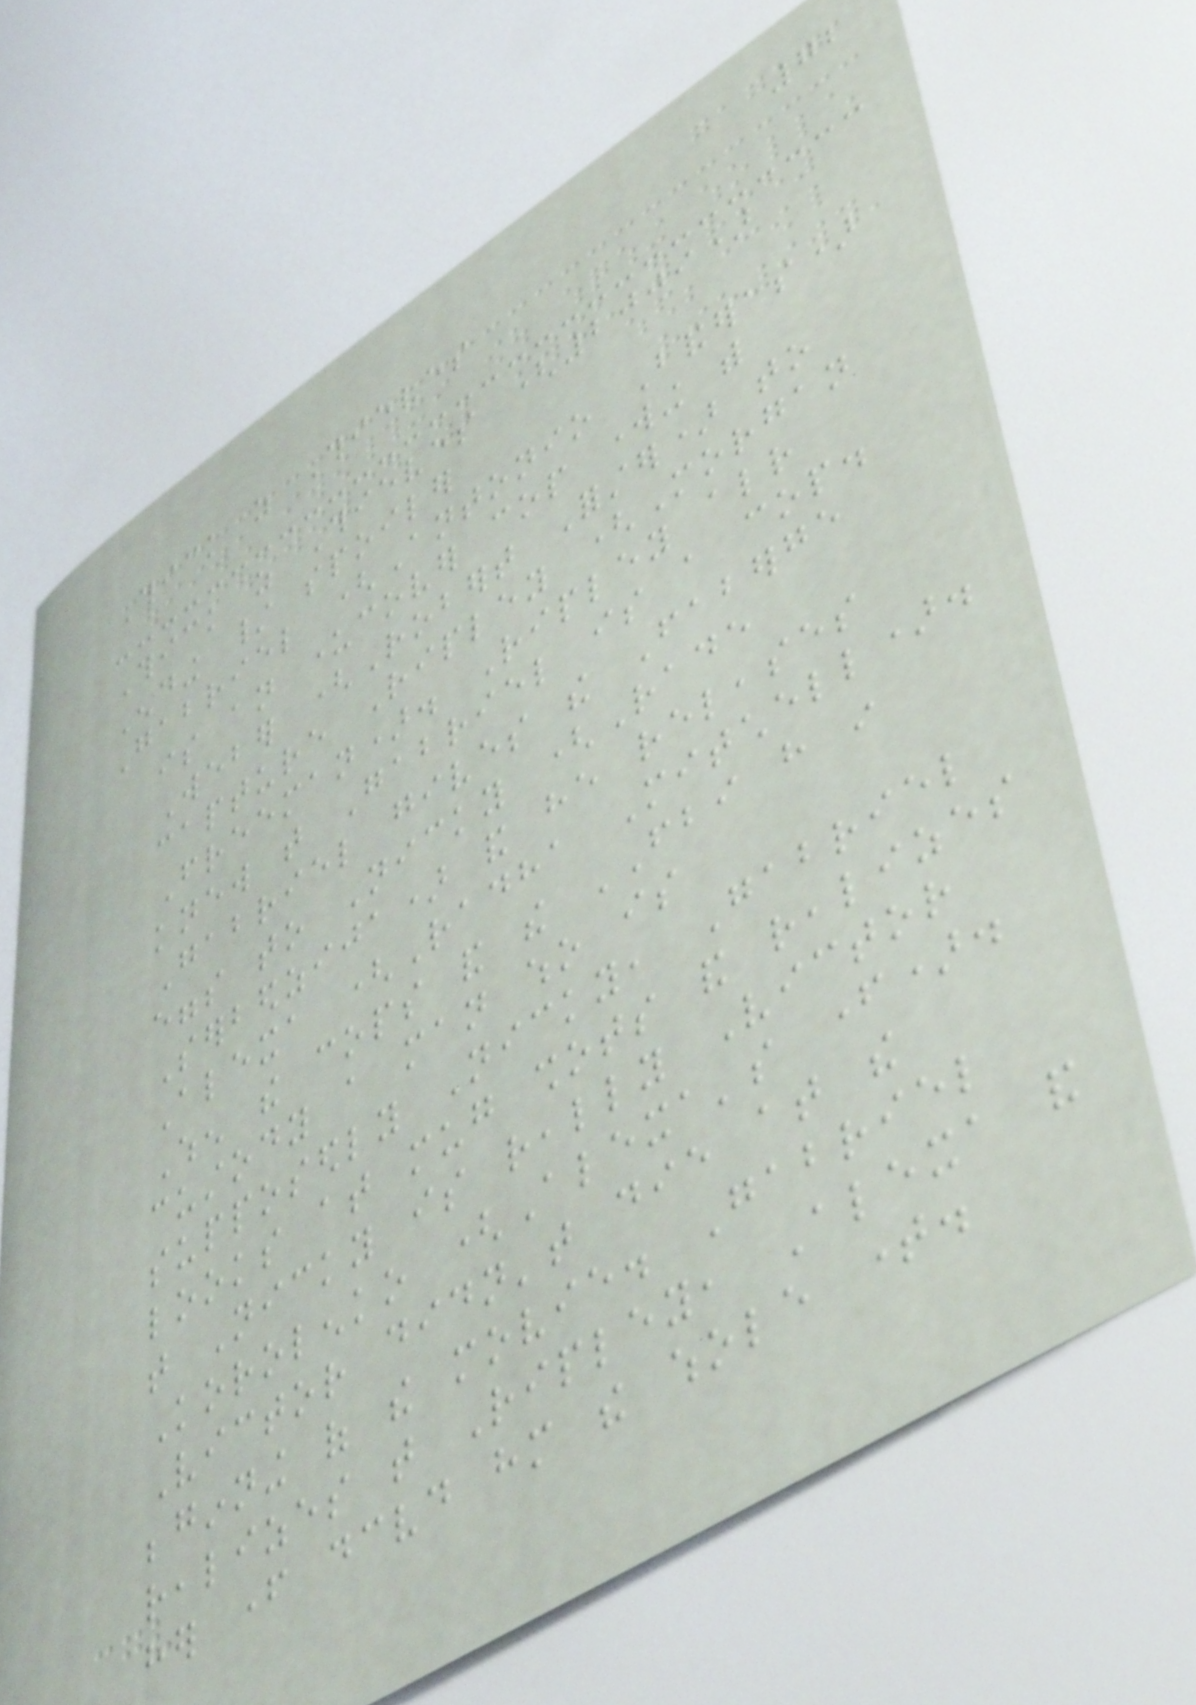72
Thick as Thieves
Thick as Thieves (2009)
Ending / spoiler
Gabriel (Antonio Banderas)
is an undercover cop working with
Weber (Robert Forster) to
capture Ripley (Morgan
Freeman). Ripley already
knew that Gabriel is a cop.
Gabriel gives the Faberge
eggs to Nicky (Rade
Serbedzija) and he releases
Alexa (Radha Mitchell).
When the cops and the FBI have in
custody a man who is
supposedly Nicky, Gabriel
looks at mug shots and realizes
that Nicky is really Victor
Korolenko (Alexa's father).
Victor didn't die at the
beginning of the movie. Gabriel
realizes that Ripley, Alexa and
her father deceived him the whole time.
